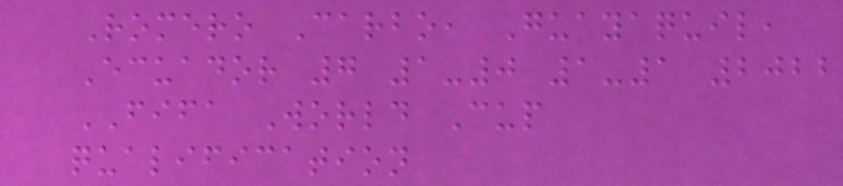Romero Carbo, Guayaquil,
Ecuador 7 1-0 1-1 2022
FIFA World Cup
qualification
